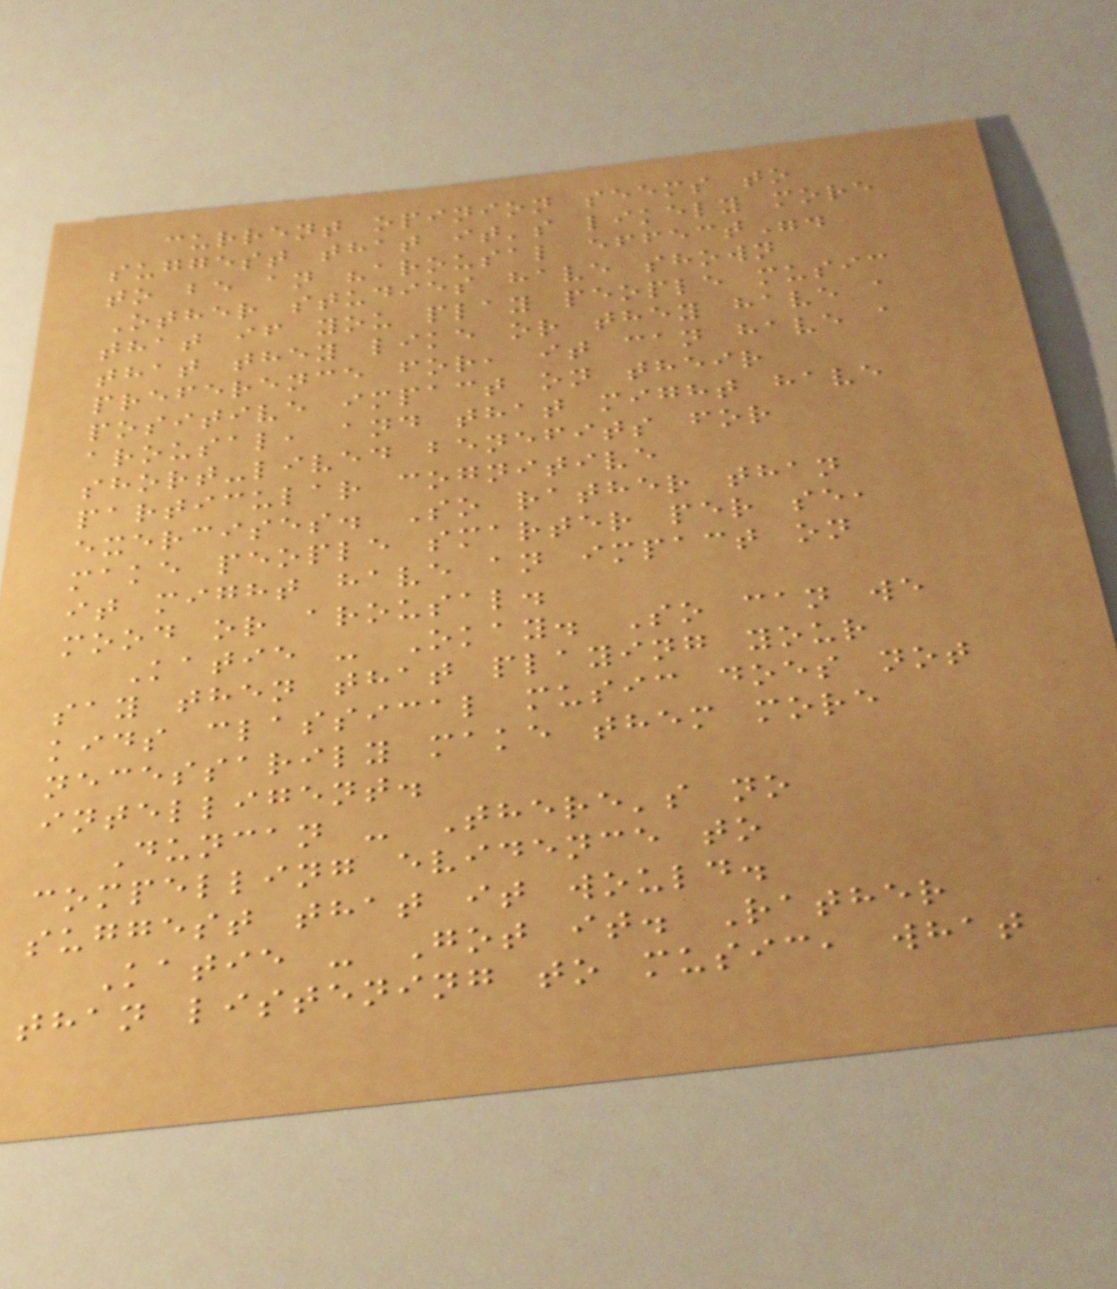current opinion seems to
suggest that it's likely more
to be an "arousal effect".
Other studies have shown
that if you play people music
that they like or they have a
preference for, it can have a
positive impact on their
arousal, and that might have
short-lived benefits for
particular cognitive
exercises. So rather than
make people smarter per se,
it might have an impact on
mood or arousal.
Katie - Okay. So can we
say then that playing your
kids classical music does not
necessarily make them more
intelligent.
Duncan - There's no
compelling evidence to
suggest that it would.
Katie - Got it. Rather
than listening to music, what
